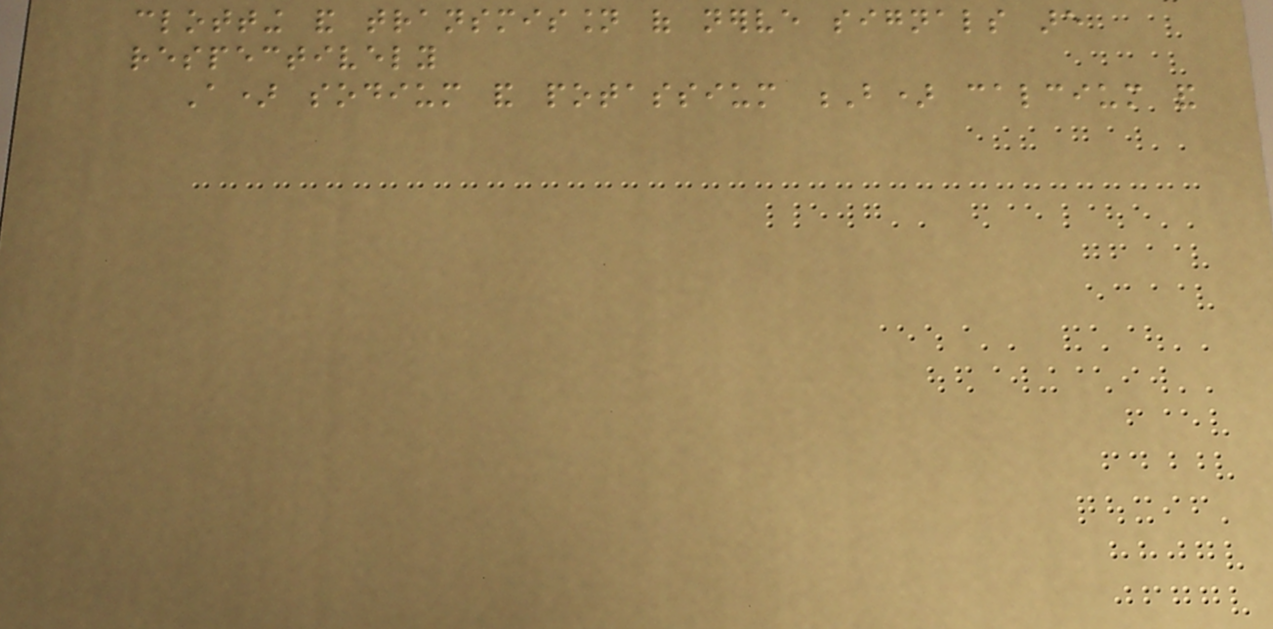clotting and transmission of nerve signals are
respectively
A) sodium and potassium B) calcium and
